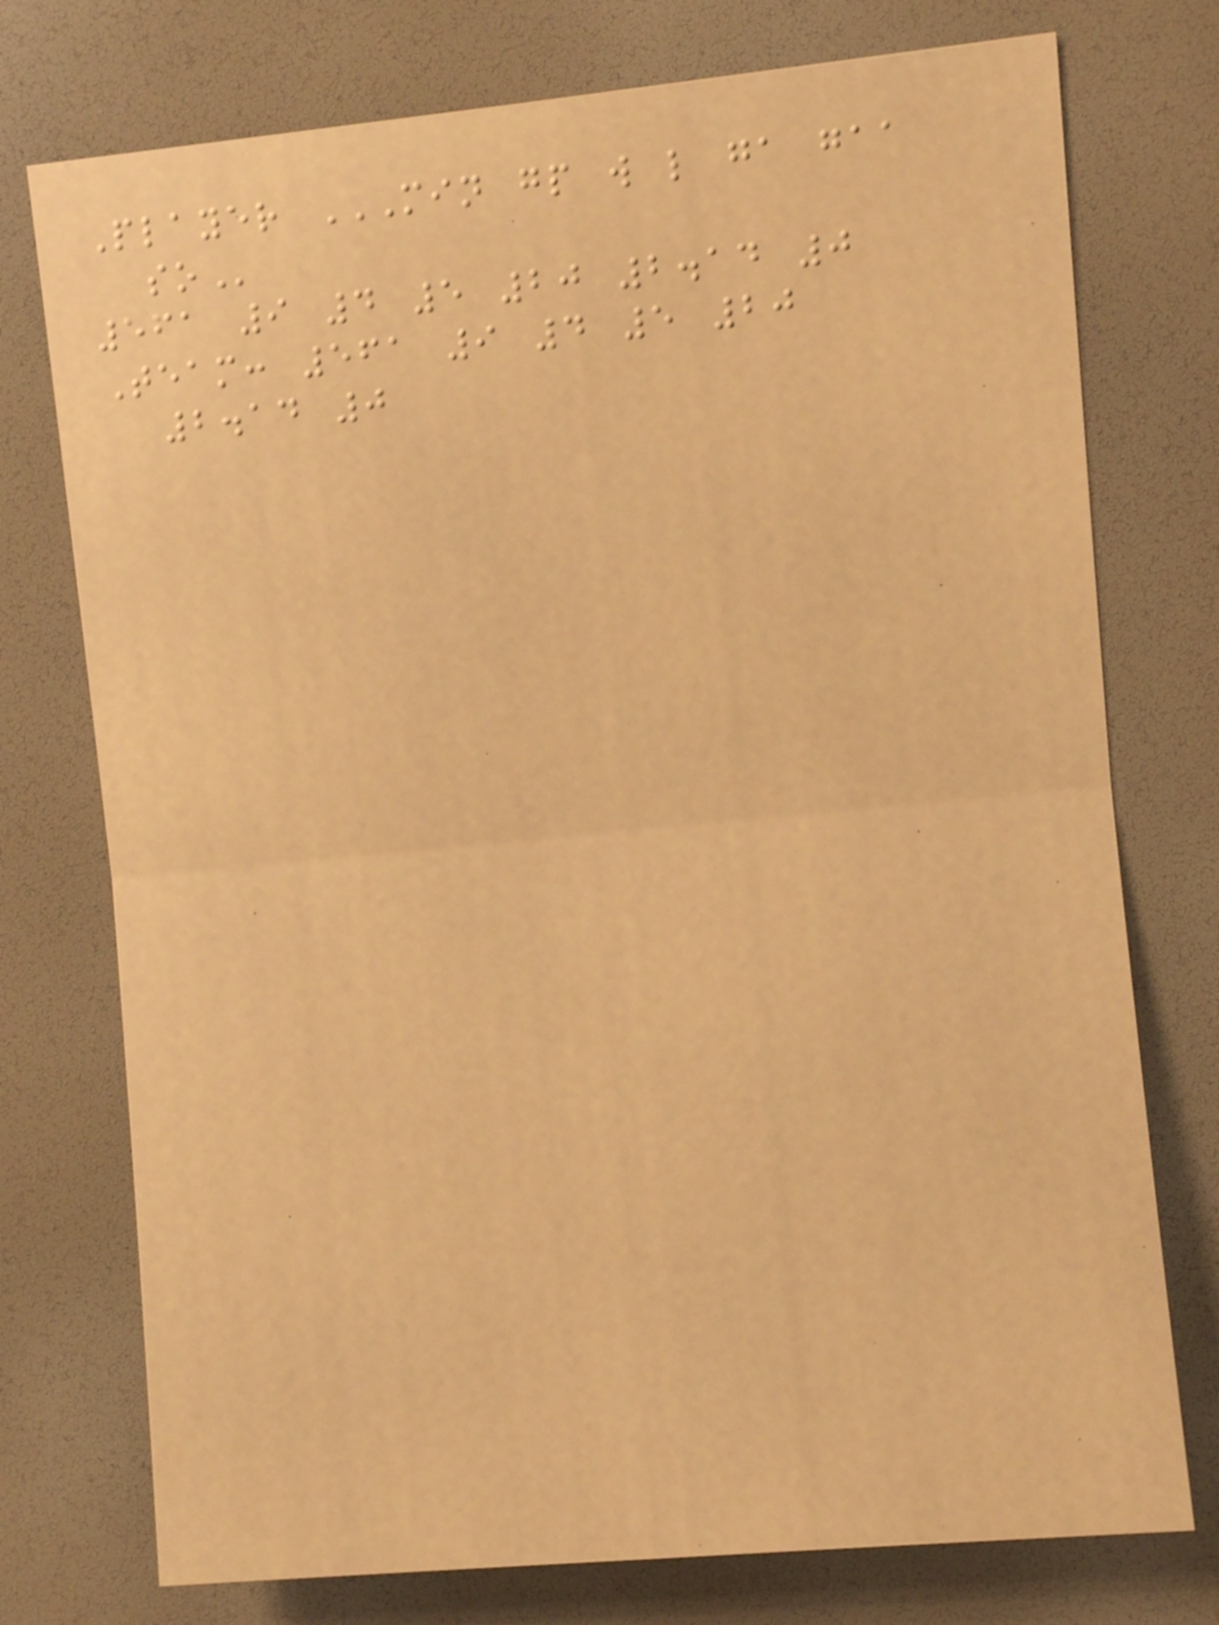Player MIN GP W L GA GAA
SO
561 9 4 5 20 2.14 0
Team: 561 9 4 5 20
2.14 0
